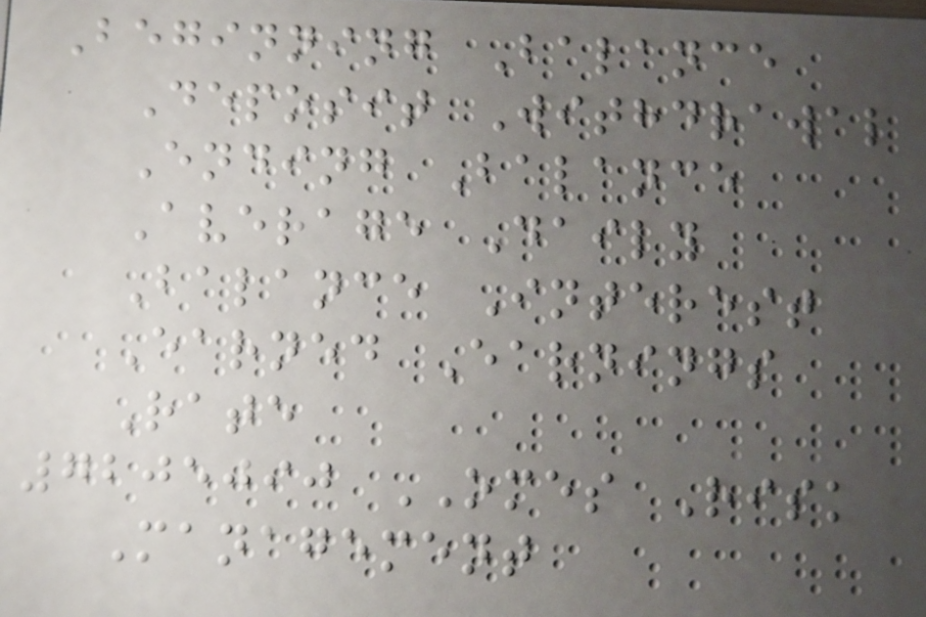Beginning Balance
Deposit Withdrawal
Ending Balance
Average Daily
Balance Interest
Earned Earnings
Rate
7205090 OMES Risk
Management
